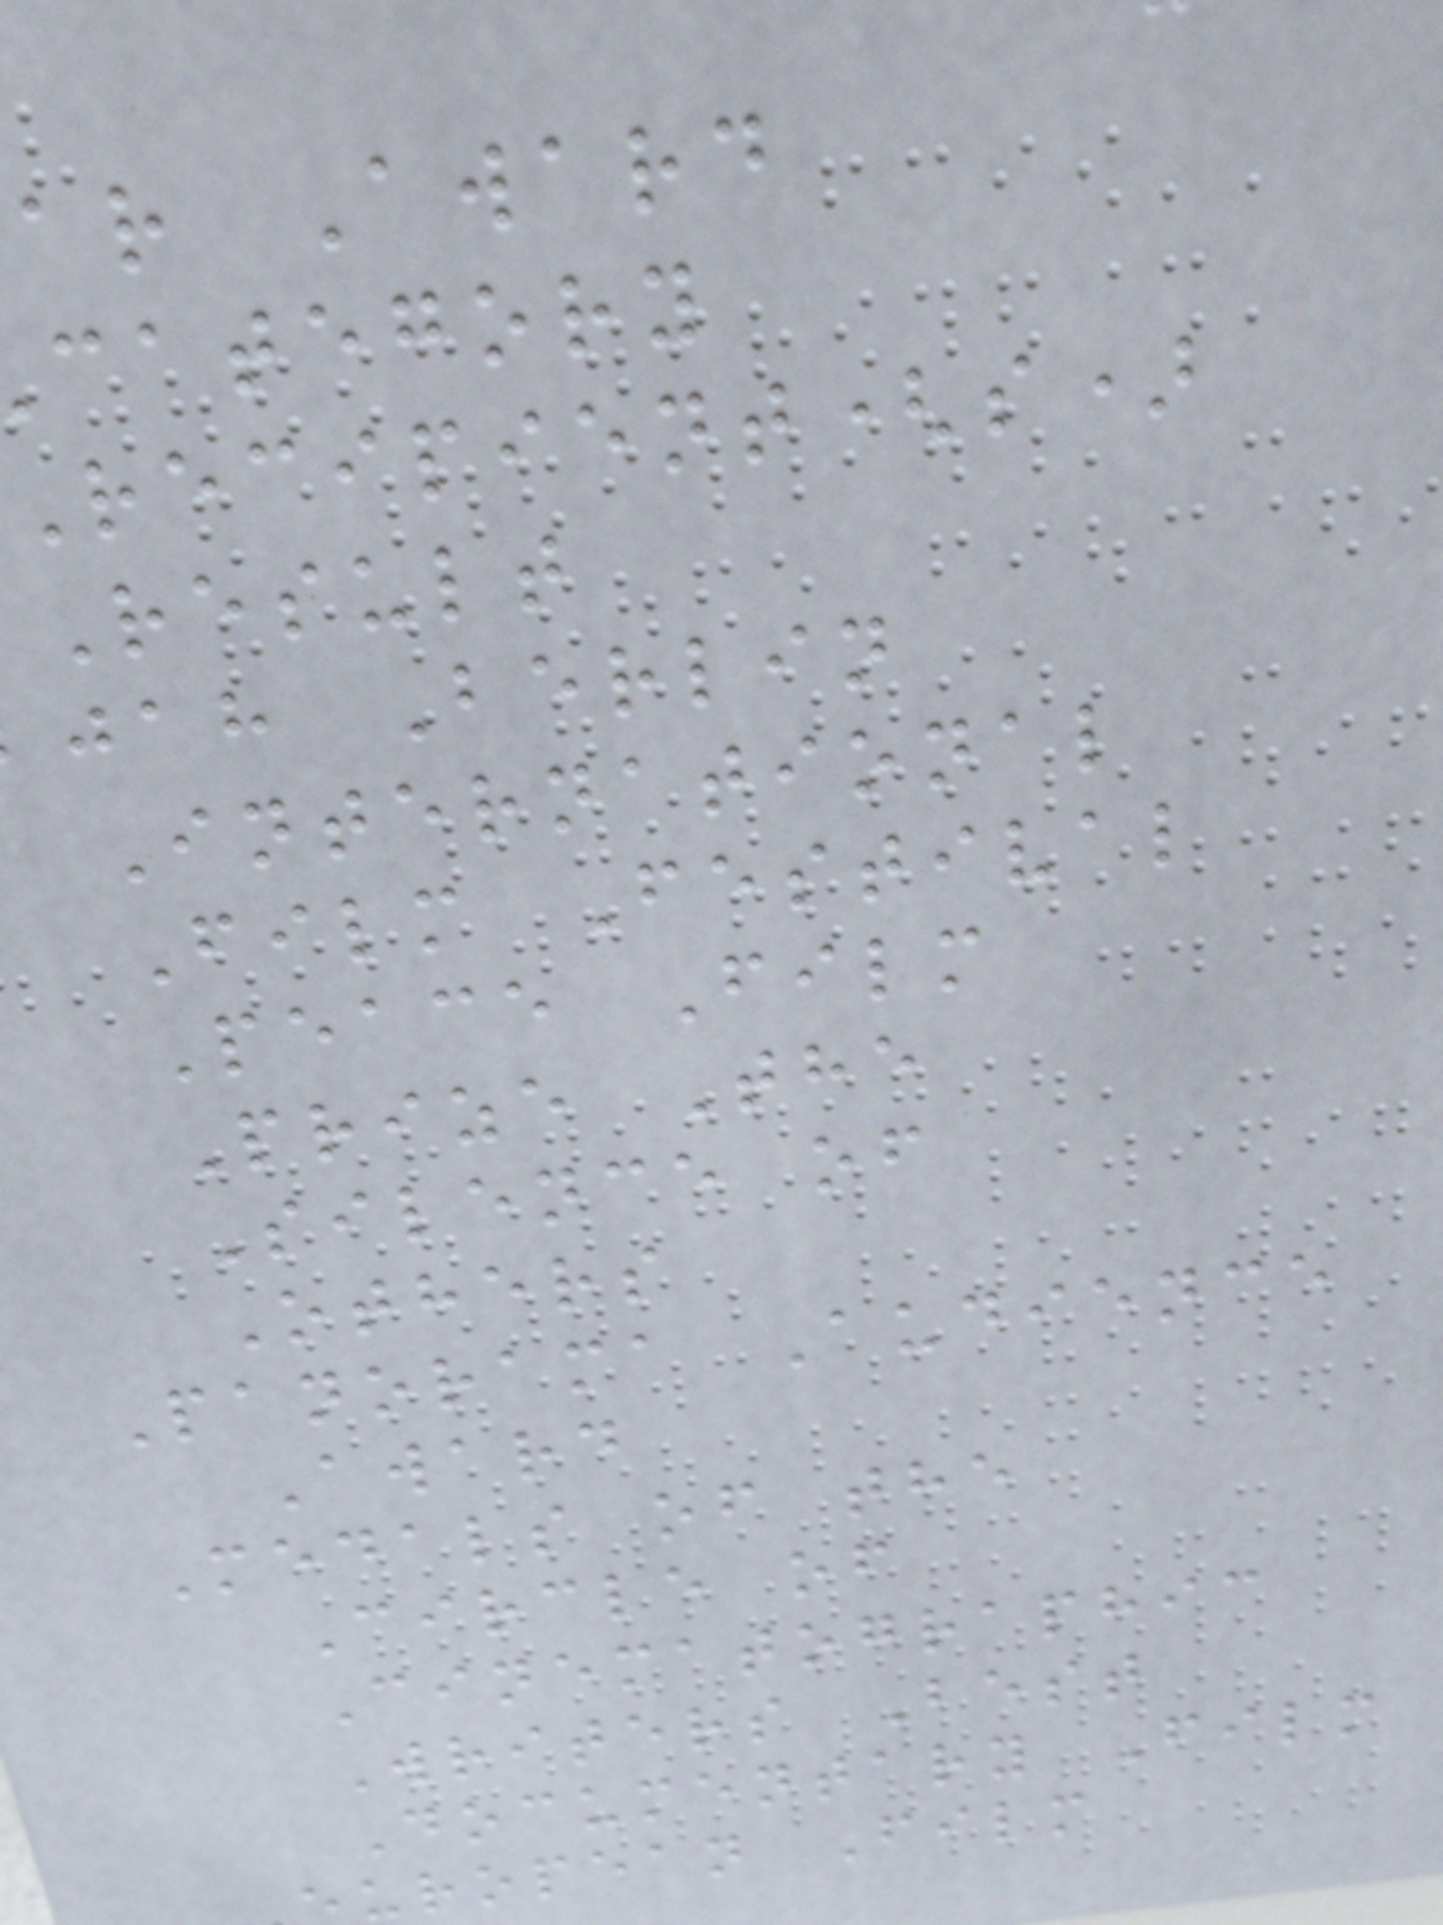ar Award
category
recipient(s)
Result
jah Berlin
International
Film Festival
Peace Film
Prize The
Silence of
Others
Panorama Audience
Award
Medals of the
Circle of
Cinematographic
Writers Best
Documentary Film
uropean Film
